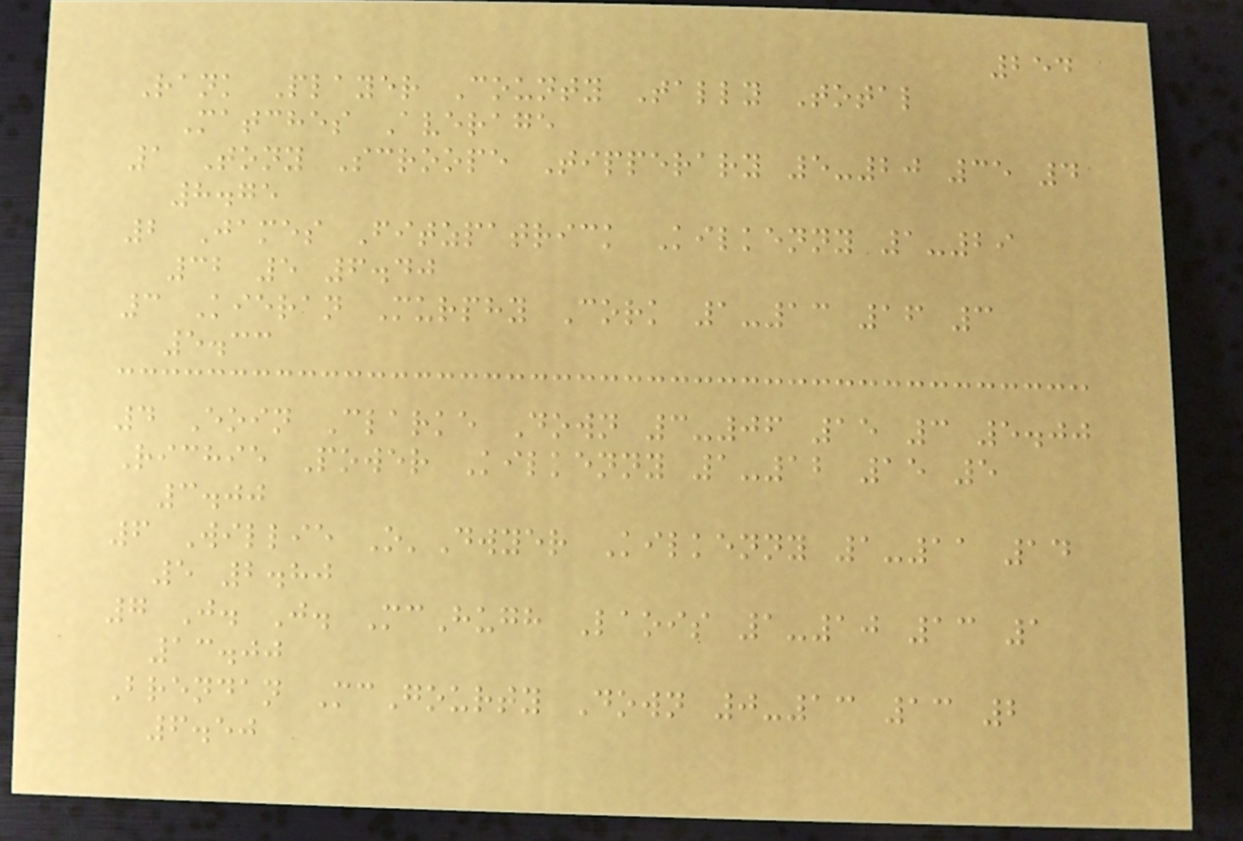254
Rank Player County Tally Total
Matches Average
1 Tony Scroope Tipperary 5-20 35 4
8.75
2 James Fitzpatrick Kilkenny 1-29
32 5 6.40
3 Kieran Murphy Cork 1-13 16 3
5.33
4 Eoin Clarke Down 3-06 15 3 5.00
Richie Power Kilkenny 1-12 15 5
3.00
6 Willie O'Dwyer Kilkenny 1-11 14
5 2.80
7 J. J. McHugh Laois 1-10 13 1
13.00
Brendan McGourty Down 0-13 13 2
6.50
